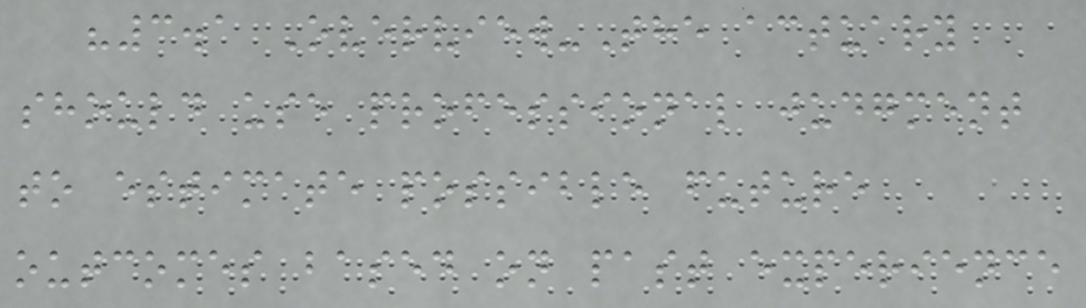"3.1 Overview-The actuary
should use professional judgment
to estimate possible future
outcomes based on past experience
